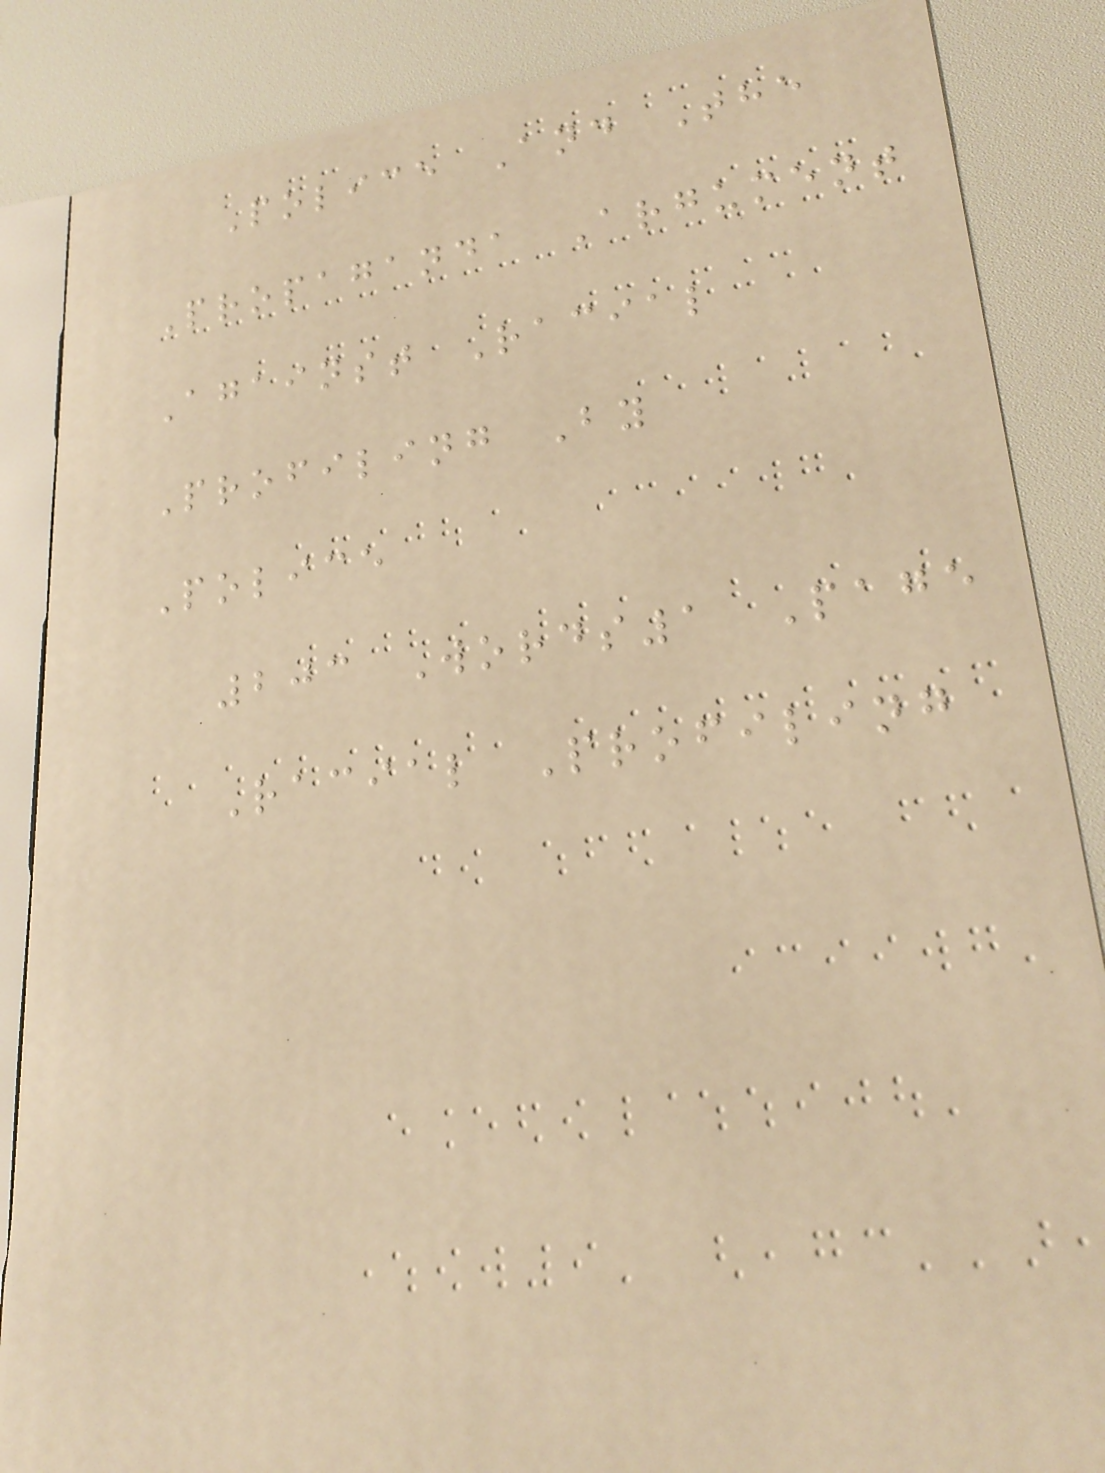Police And The
Propaganda Argument
Against Racial
Profiling By
Police
203 Words1 Page
Racial Profiling
